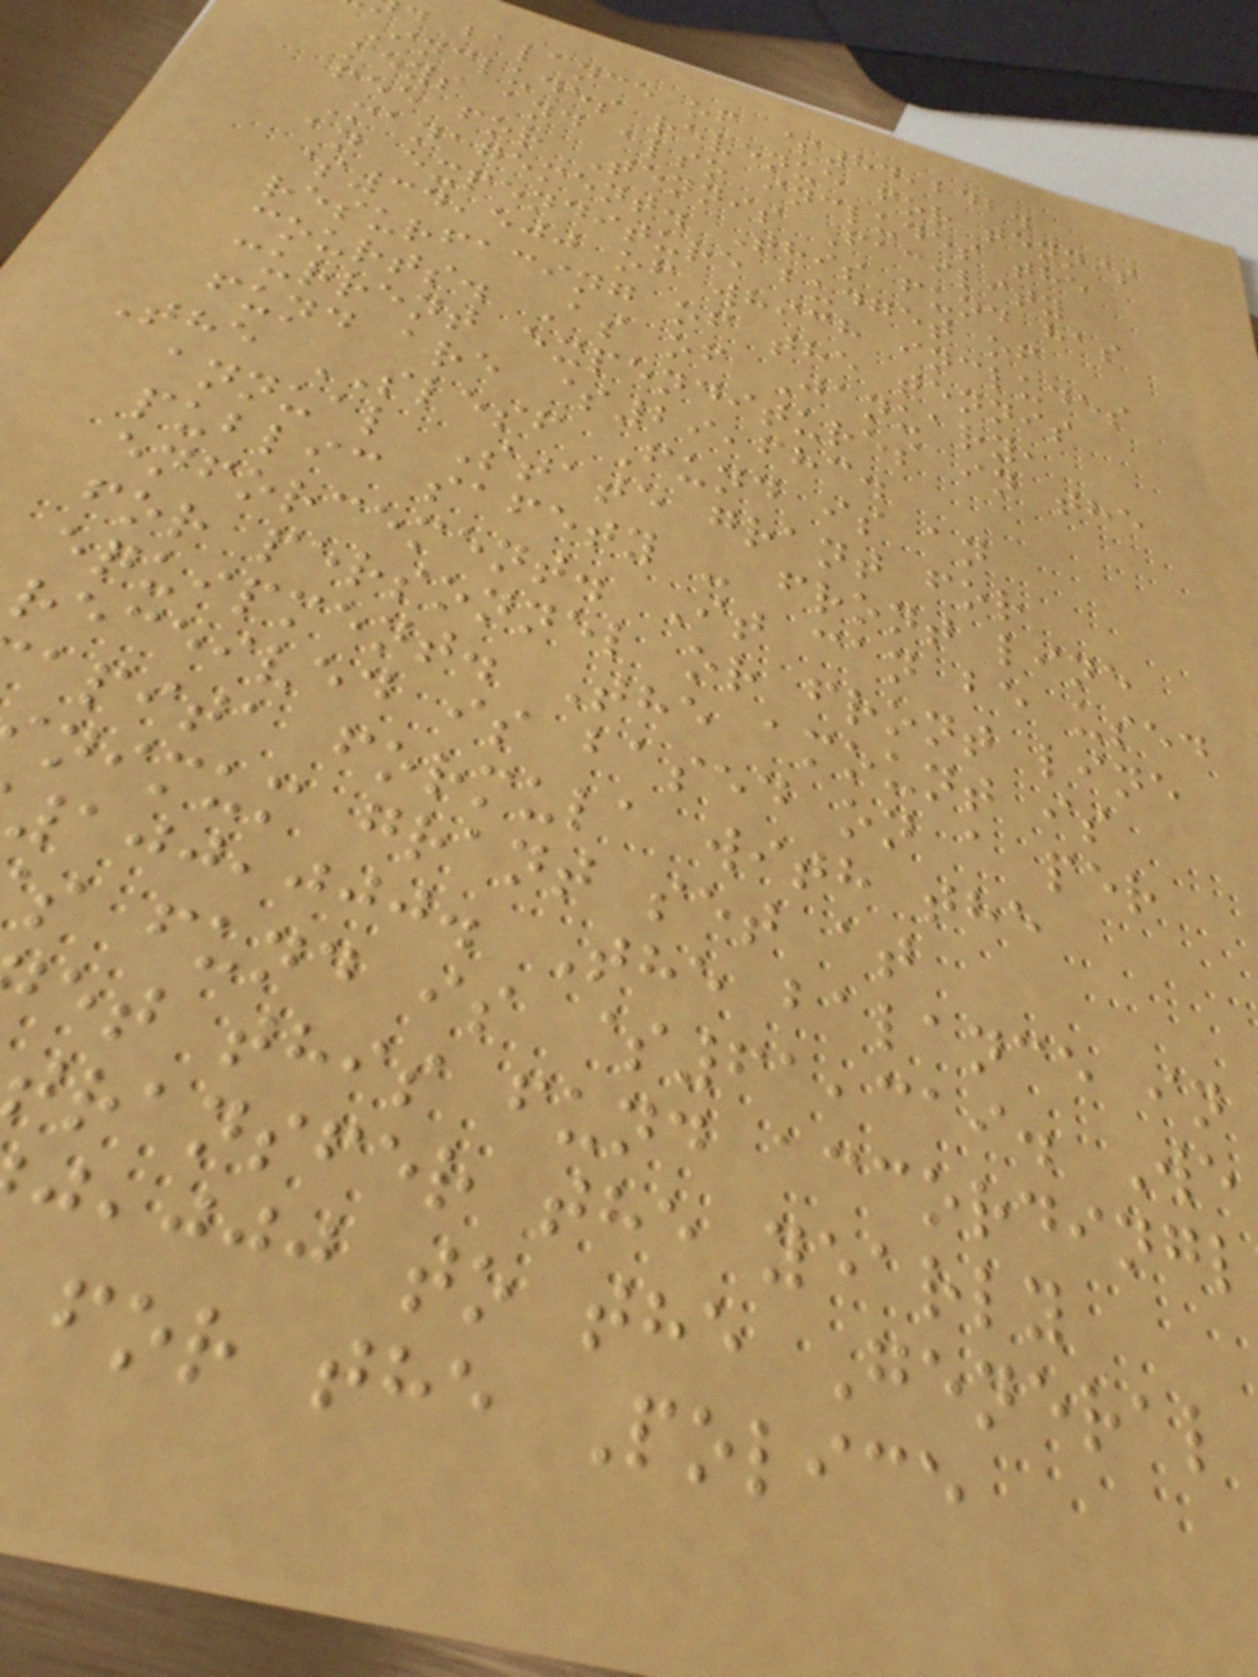d balance of $84,242.
Includes revenue for tennis
keys and also includes the
fee for Tennis Facility
Management. This fund has
an expenditure budget of
$34,500 of which includes
resurfacing of the tennis
courts. As of January,
current expenditures in the
fund are $29,683.
The SLESF Fund is an
annual State grant for
public safety - front line
enforcement. It can be used
for personnel or front line
equipment. The amount is
received is based on a per
apita formula with the
nimum grant set at
100,000. The balance in
s fund is $61,319. We
et this fund accordingl
ransfer the yearly
,jjj to the General
for the Police
